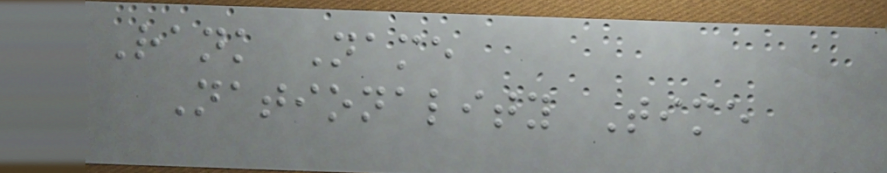Rank Name
Nationality Time
